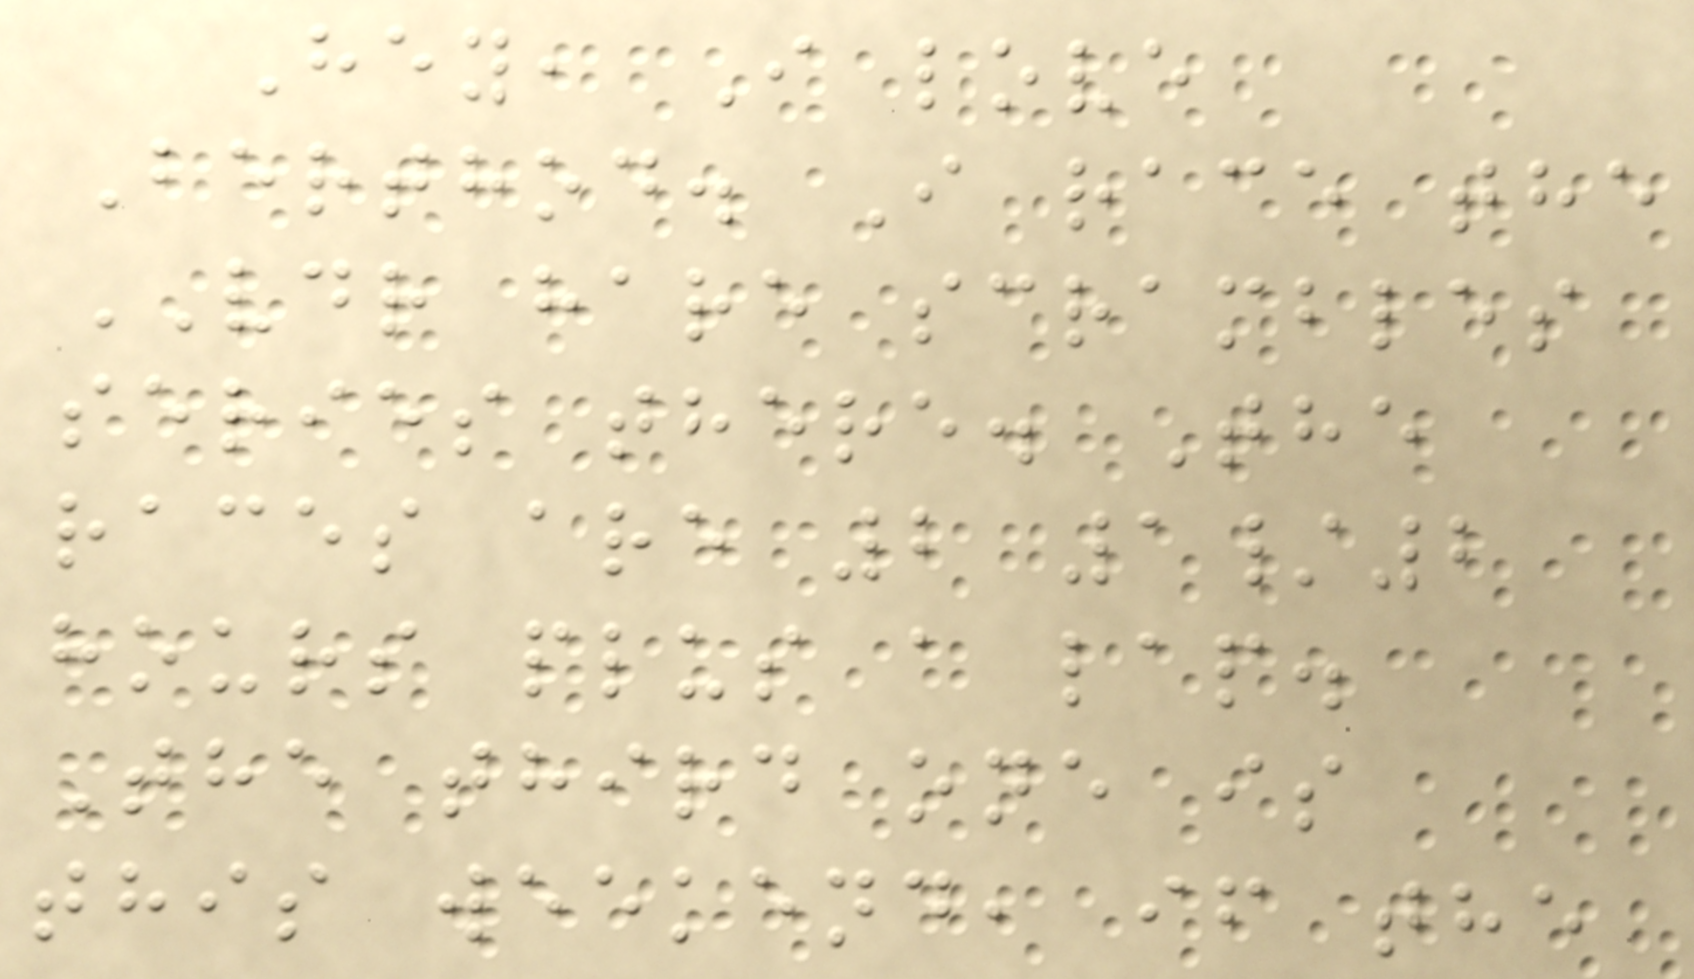Hey, I love
Berthod. I race the
VDR hare scrambles
series there. The
races are 2 1/2
hours plus a lap.
The third one is
this weekend, if the
